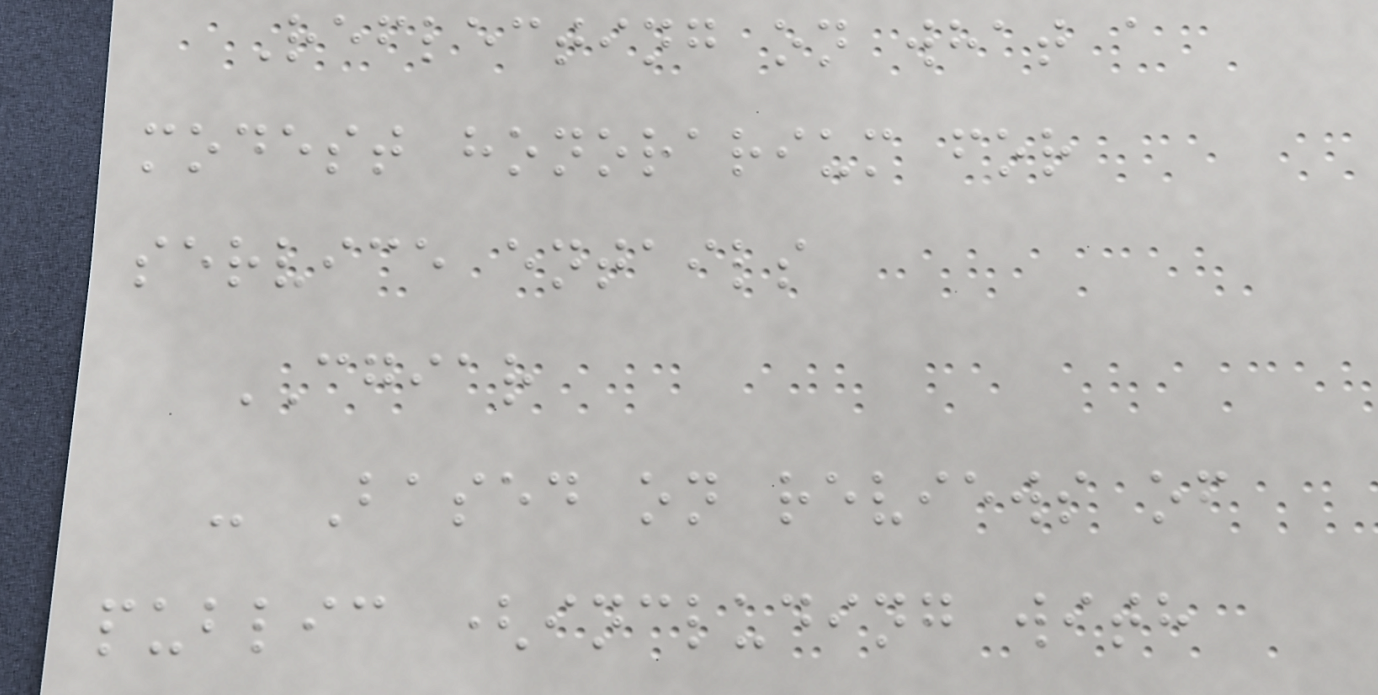Reflecting on what a
modest honorarium for
service entails
CGIAR
- Based on reviews of
public (including with
